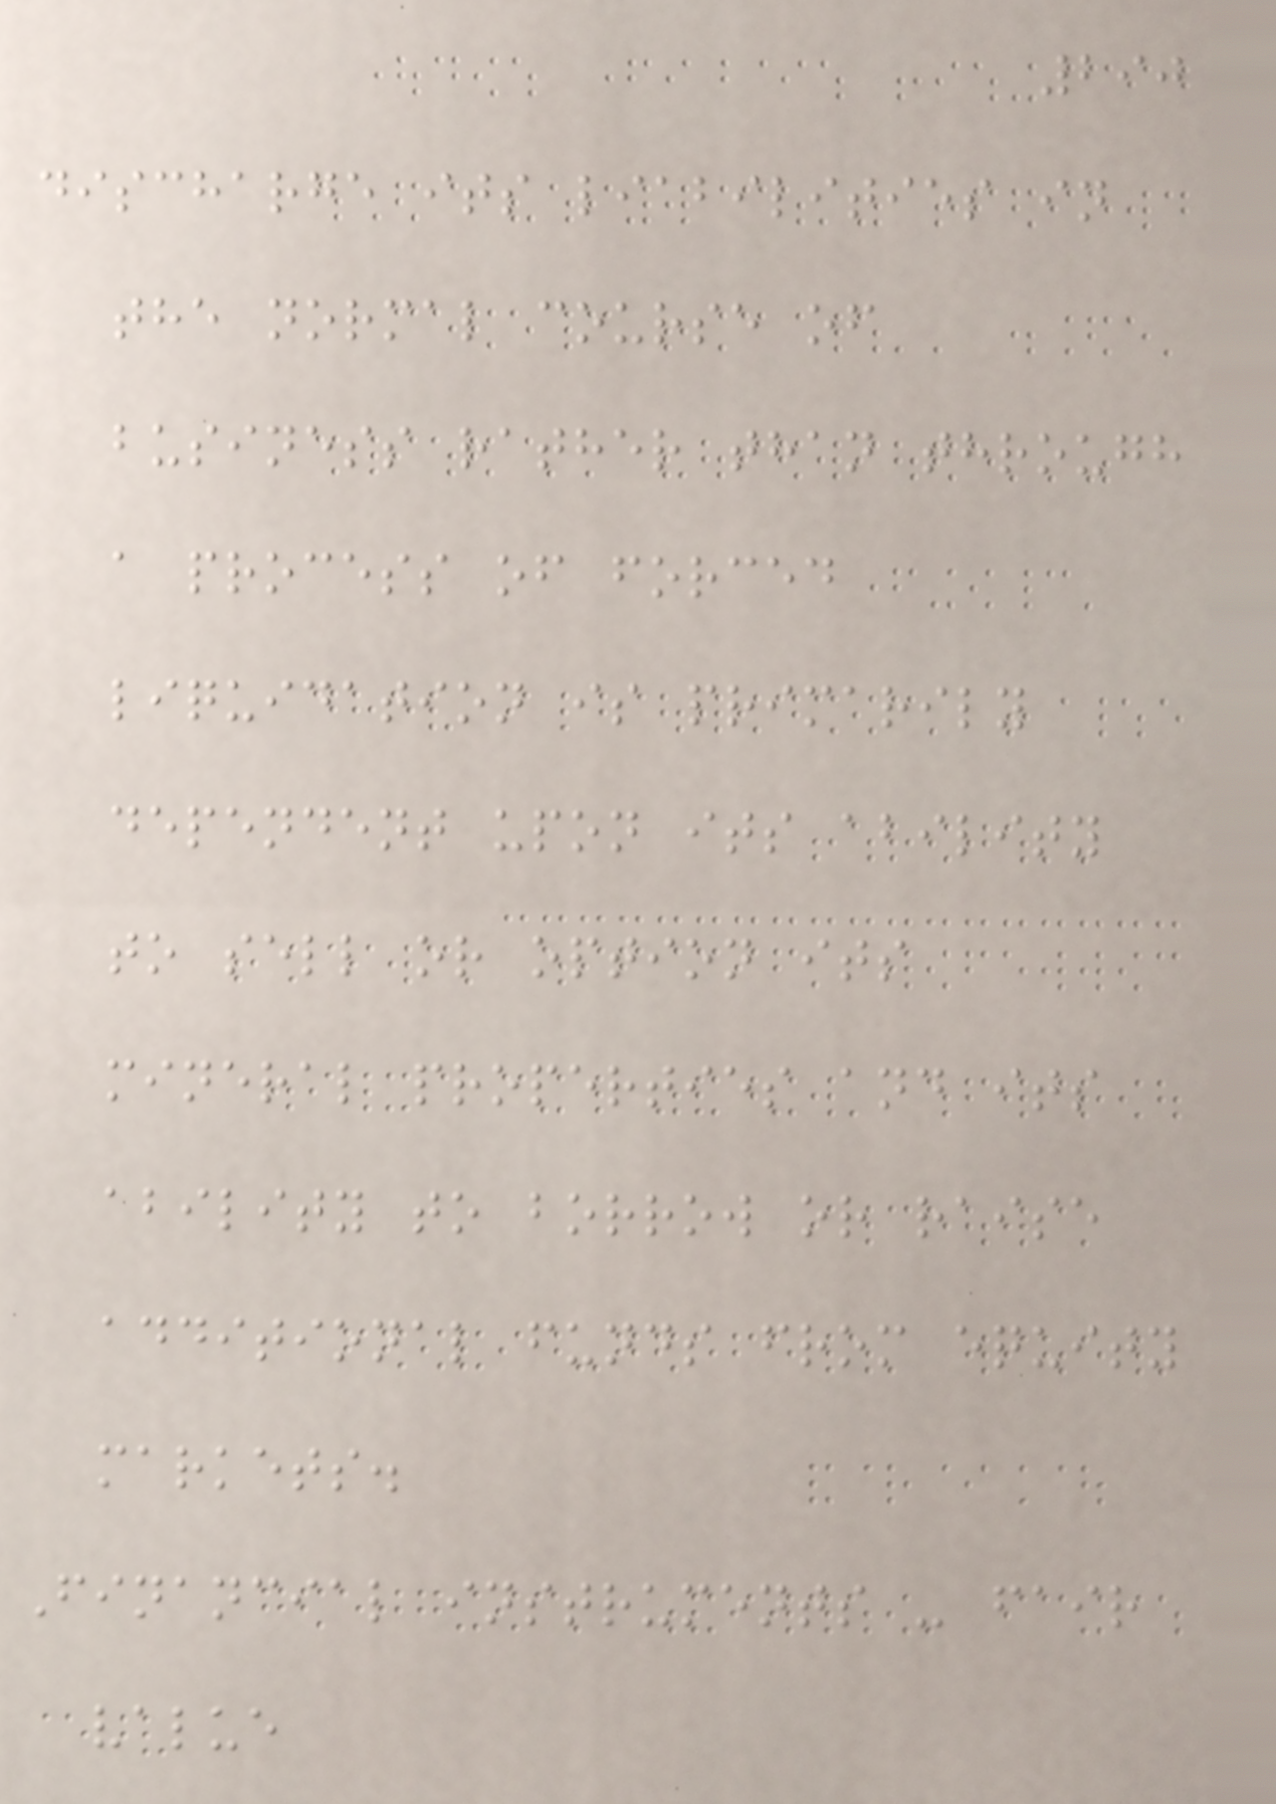290
discharge its liabilities in
the normal course of
business rather than through
a process of forced
liquidation is primarily
dependent upon its ability
to sell or option its
mineral properties and its
ability to borrow or raise
additional funds from equity
markets.
Financial instruments - fair
value
